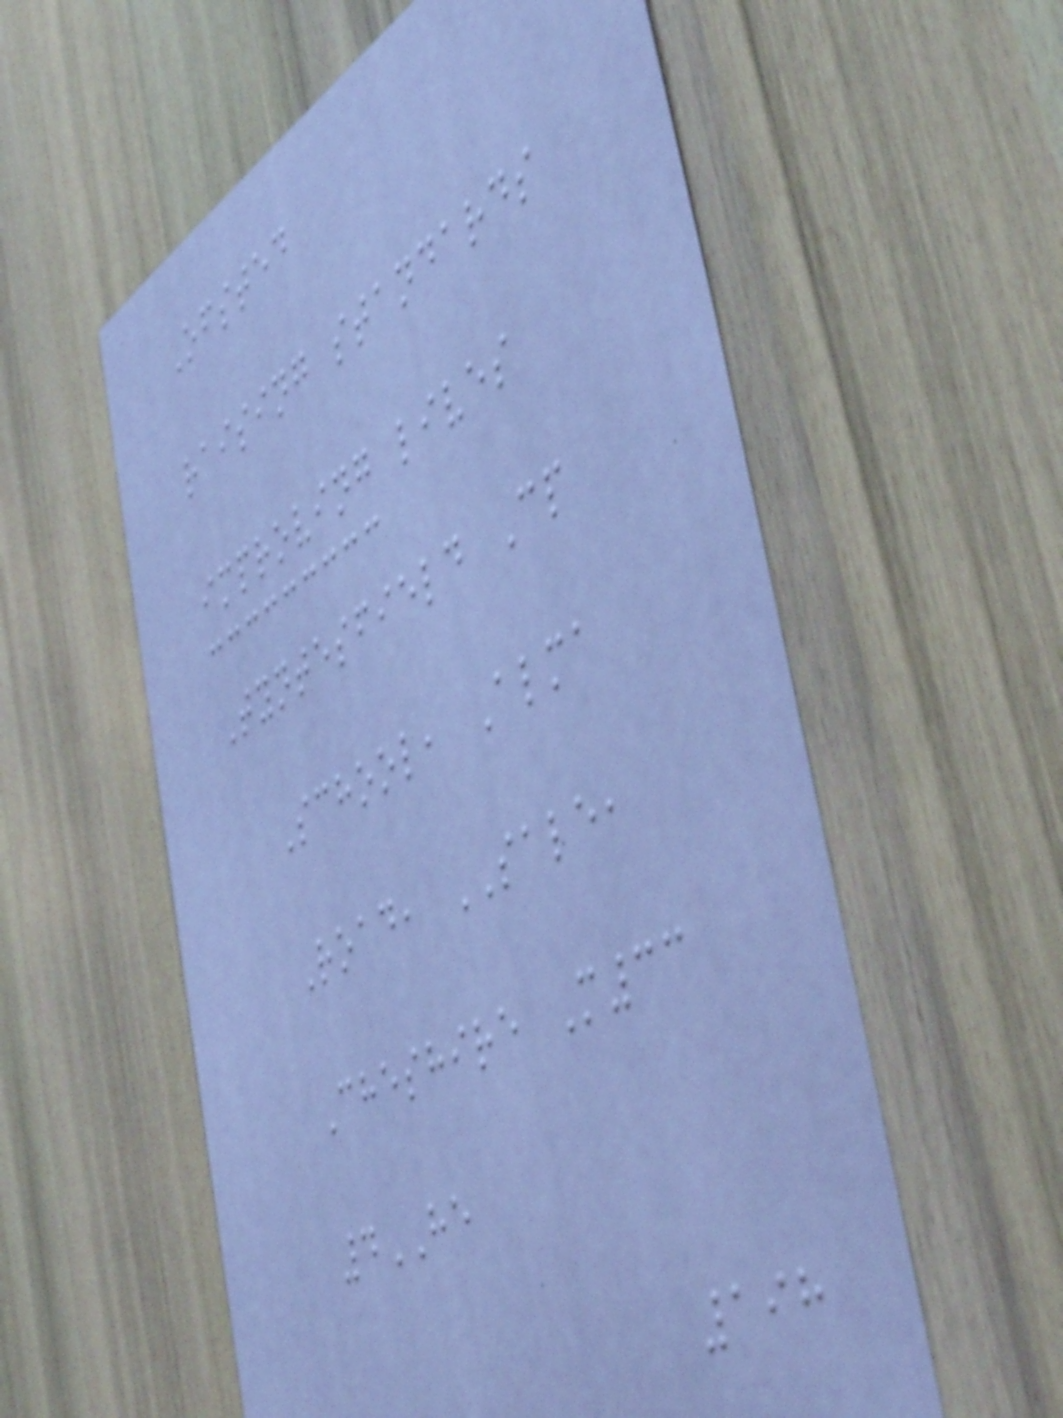Ofsted
raising standards
improving lives
Tyntesfield Cp
School, Alma
Road, SALE,
Cheshire M33
4HE
198
